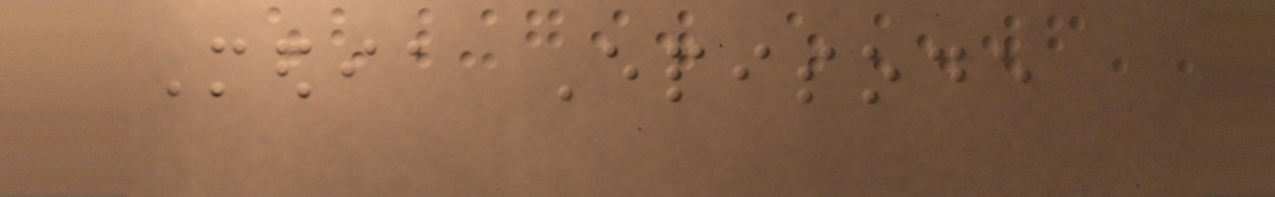Media Episode
